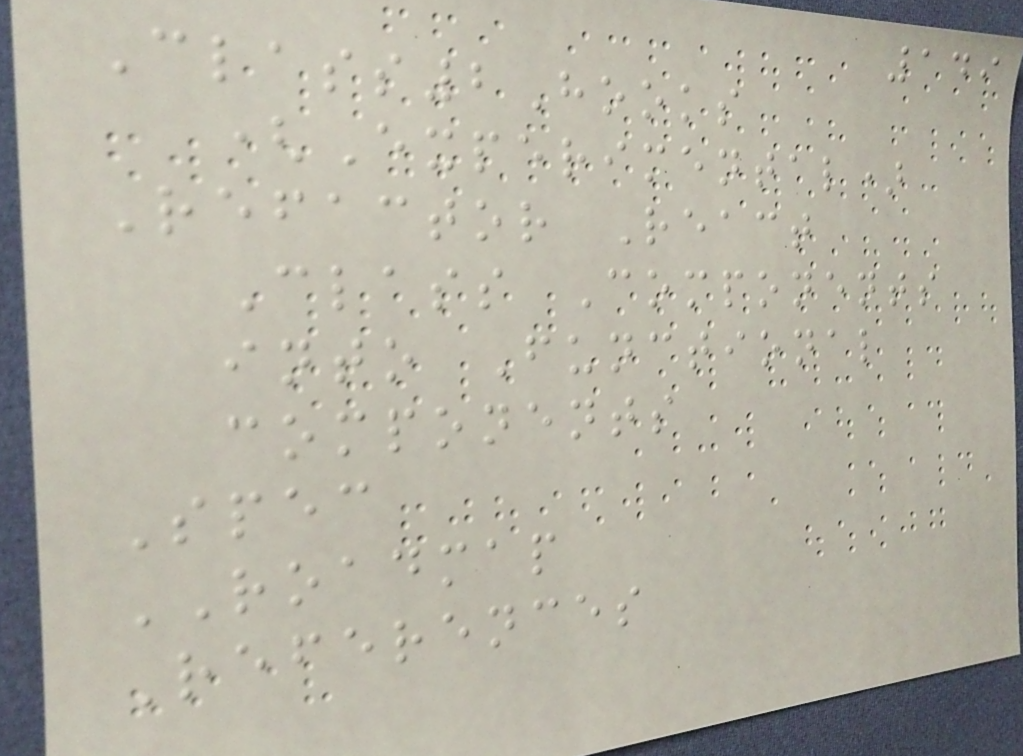149
Class2Hooks
(Experimental)
Refactor React
Class Components
into Functional
components
Spec
ROADMAP
References
